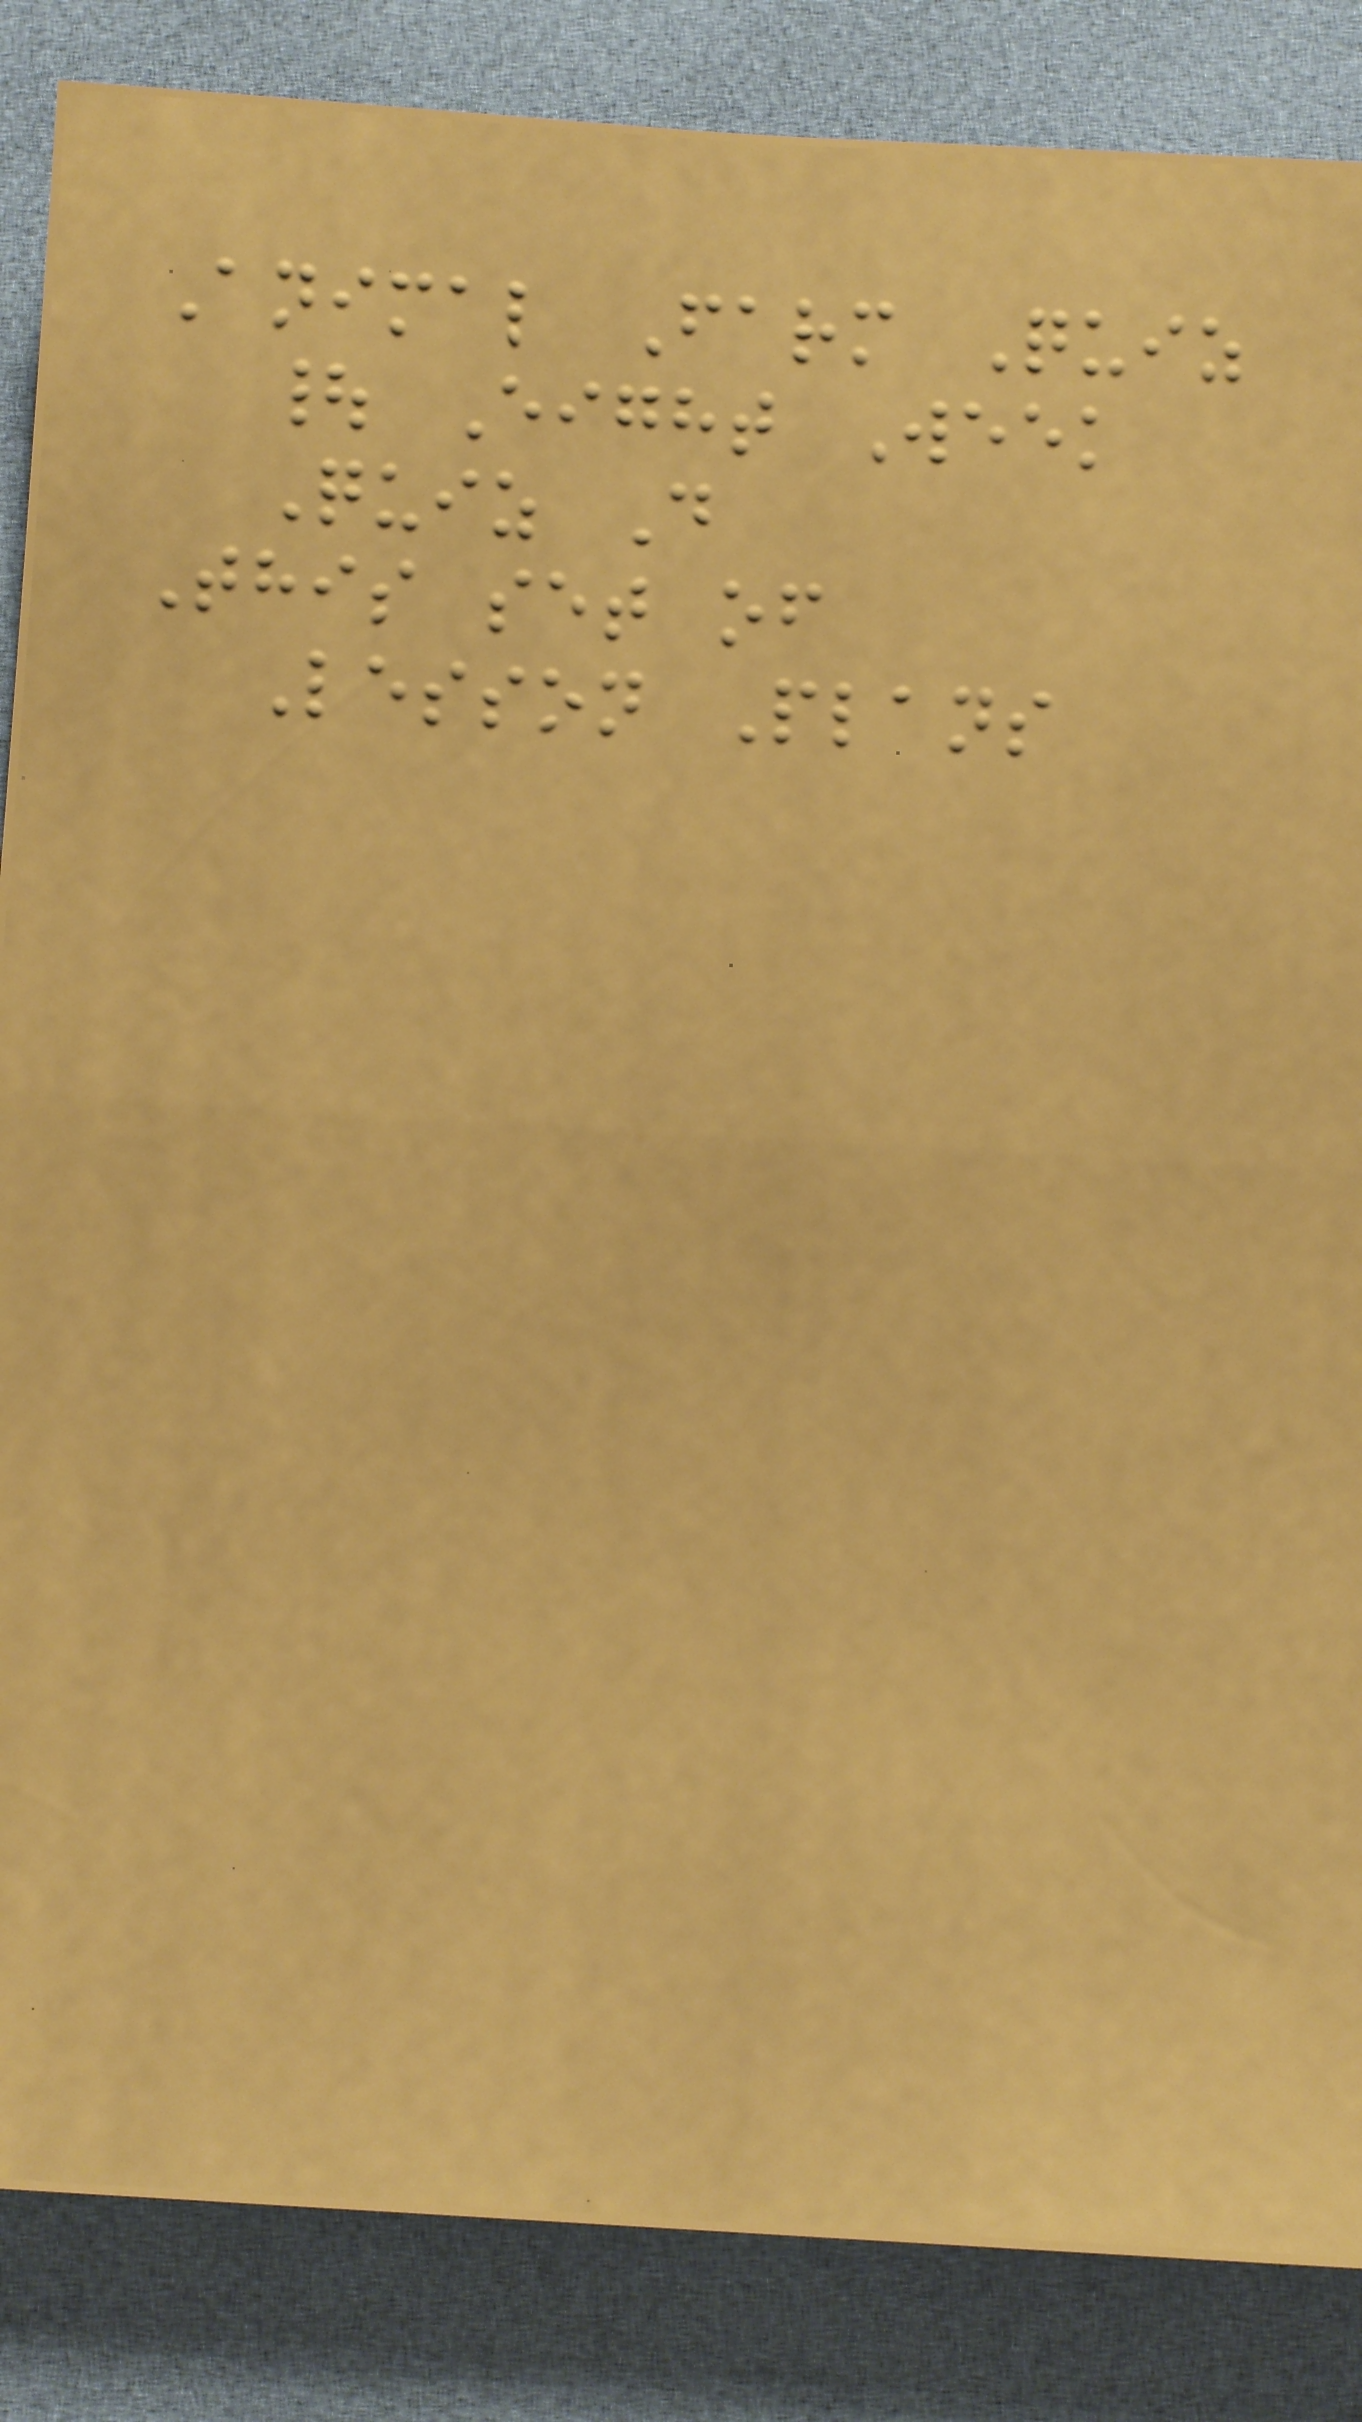Animal Farm Quiz
| Eight Week
Quiz D
This set of
Lesson Plans
